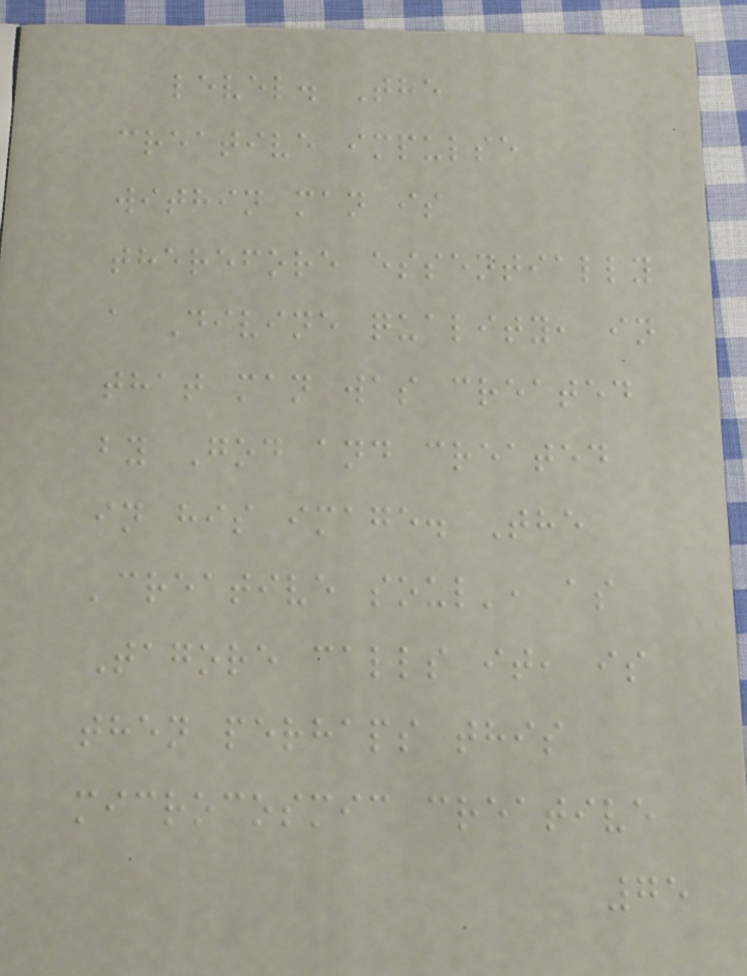level. The
creative impulse
within man is
therefore essentially
a Divine quality, in
that man was created
by God and created
in his image. The
'creative soul', as
Tagore calls it, is
then perhaps this
microcosmic creative
75
